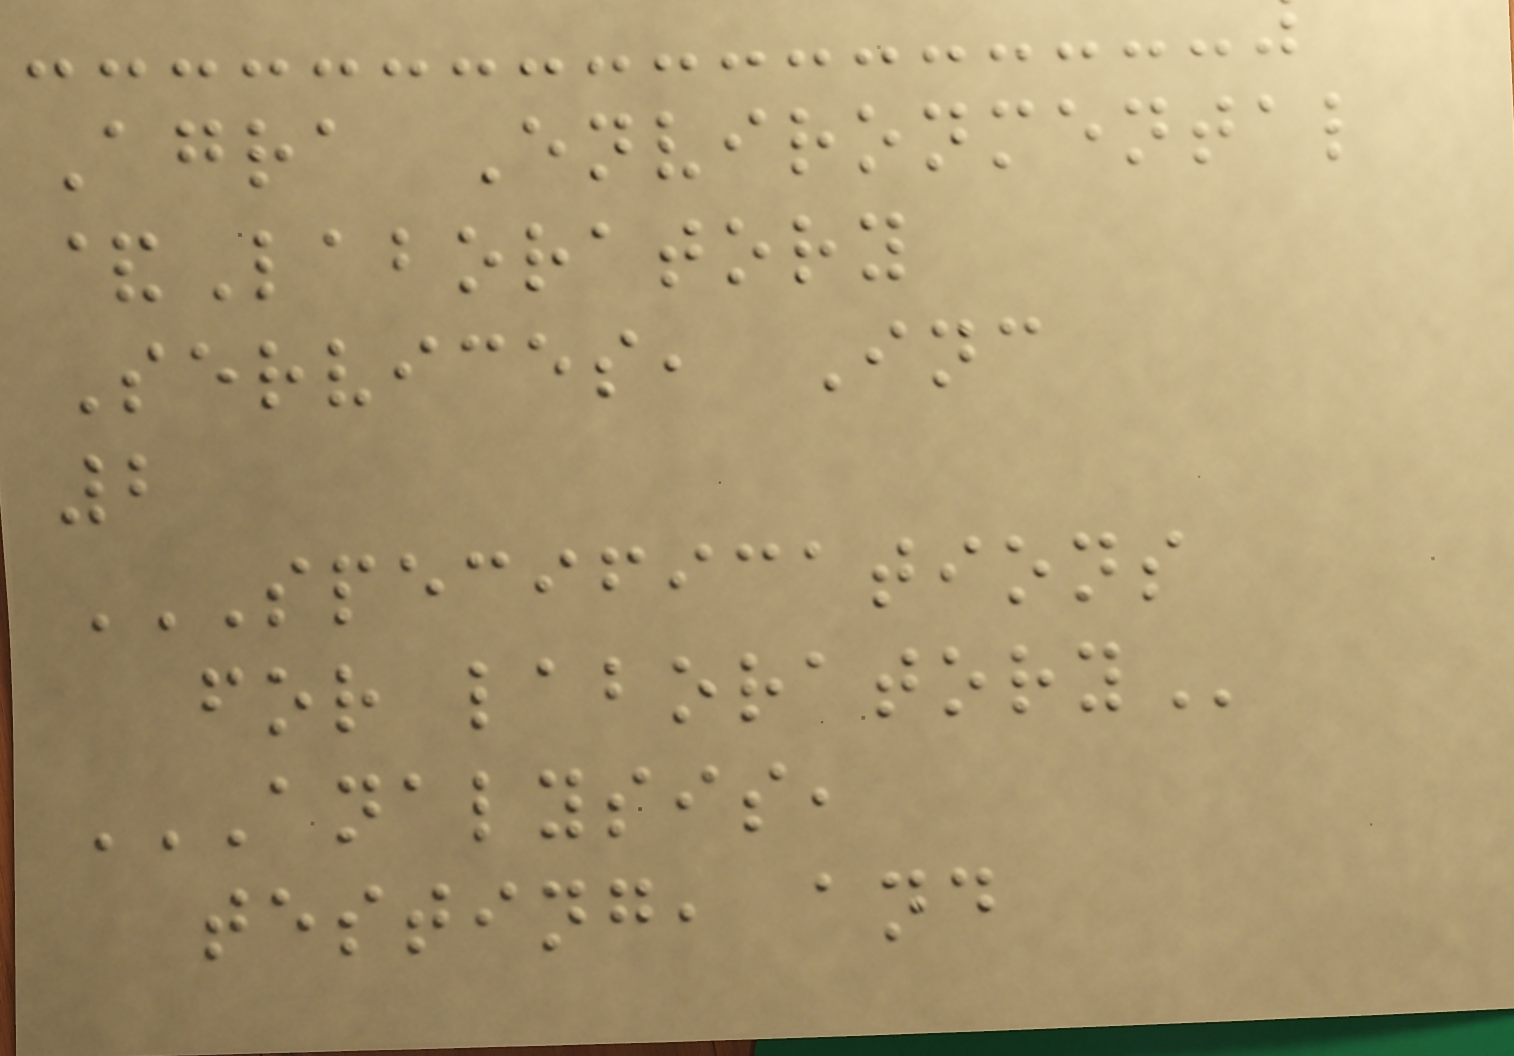Agra Environmental
&Laboratory
Services, Inc
2
SPECIFICATIONS
FOR LABORATORY
ANALYSIS,
TESTING, AND
